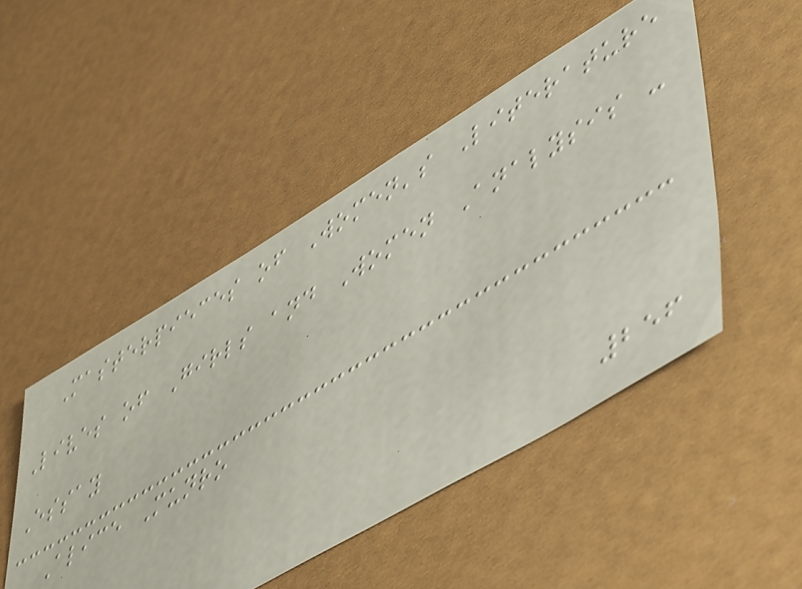Masterpieces of Women's Literature
Lives of Girls and Women Analysis -
Essay
Alice Munro
256
